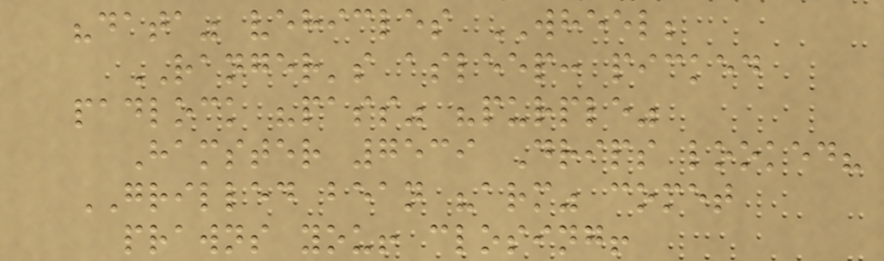"data" vehicles WHEEL;
RANGER's asleep: picked
padlock "pass" "purple"
Hamster 7539 Drips looked?
GRILLED bean "arm" comet
prawns you! closing!
